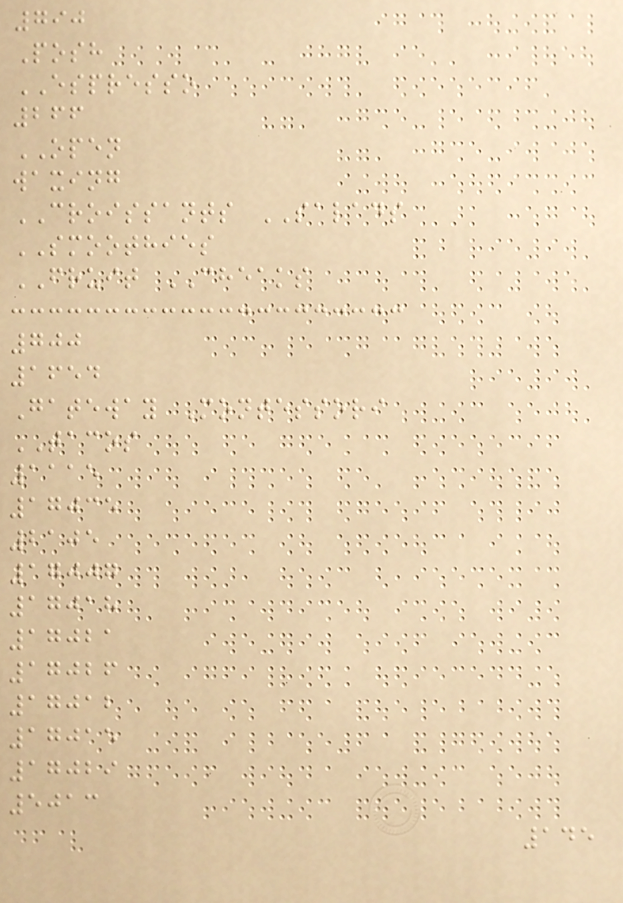790
Posh
ESPRESSO
266
OPEN
waxing
CROISSANTS SALADS
SMOOTHIES
FRUIT CHEAKS
700
1654
Gateway Montessori
TACOS
1115
17035
2105
17007
17018
17021
17026
17012
17015
17029
5013
145
